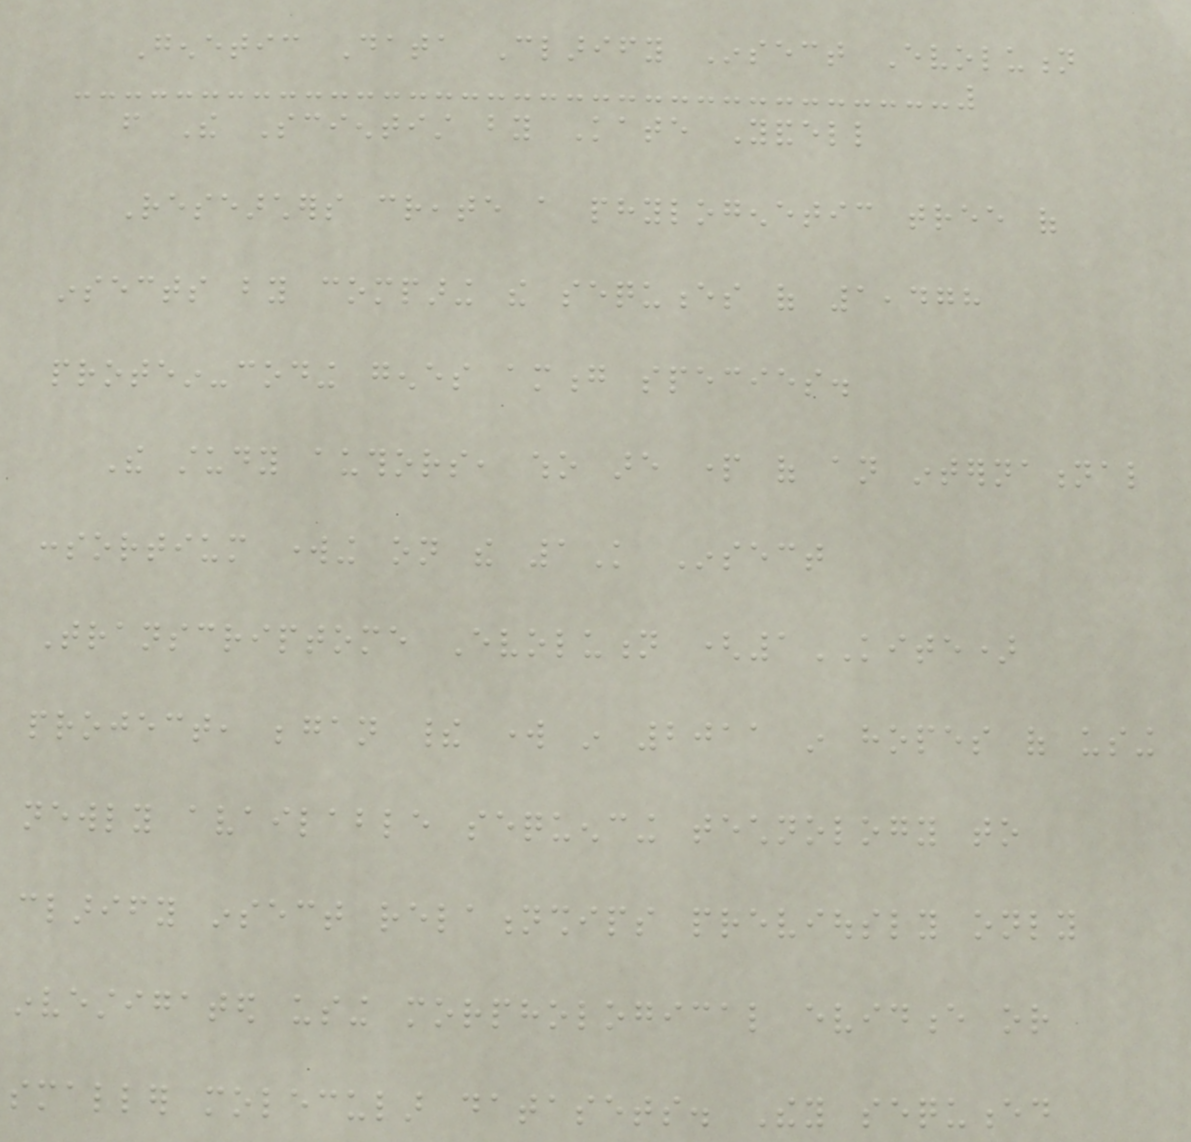Genetic Data Clarify Insect Evolution
from The Scientist by Kate Yandell
Researchers create a phylogenetic tree of
insects by comparing the sequences of 1,478
protein-coding genes among species.
The study authors, who are part of an international
consortium working on the 1K Insect
Transcriptome Evolution (1KITE)
project, began their work in 2011 in hopes of using
newly available sequencing technology to
clarify insect relationships previously only
investigated using morphological evidence or
smaller molecular datasets. They sequenced
